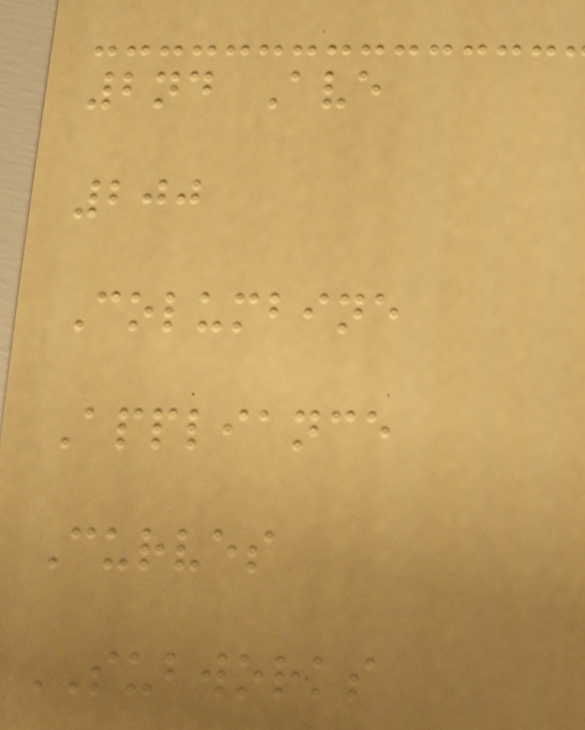2nd Ave
200
Columbine
Appliance
Curves
SUBWORKS
